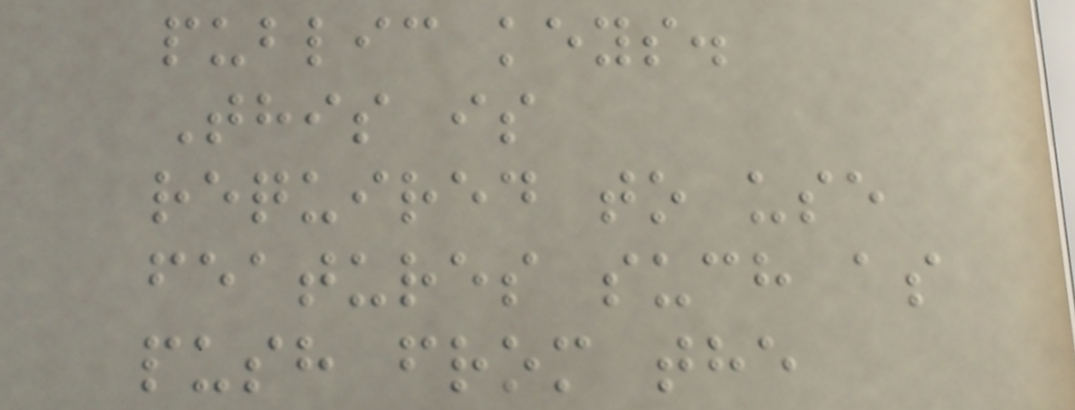public keys.
This is
required to use
features such as
push from the
